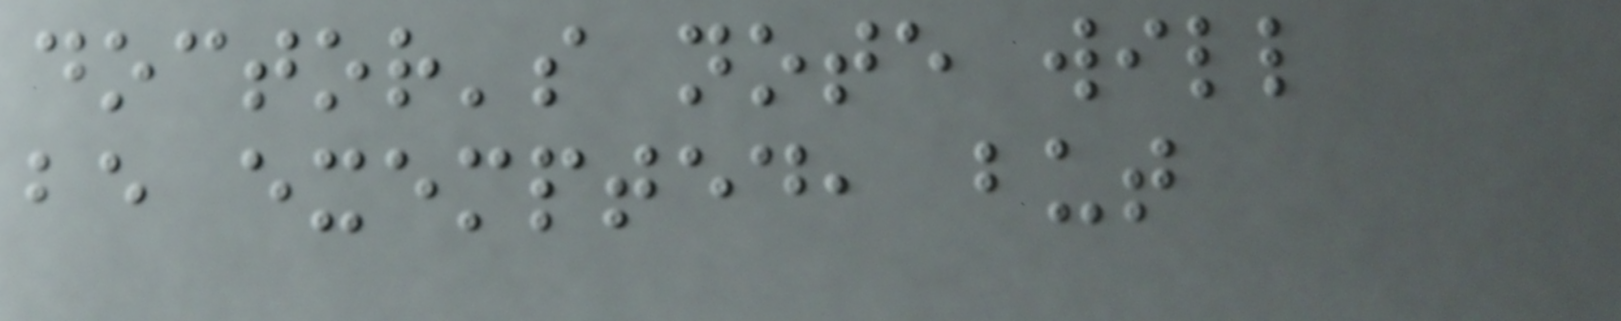doctor's note will
be exempted, but
